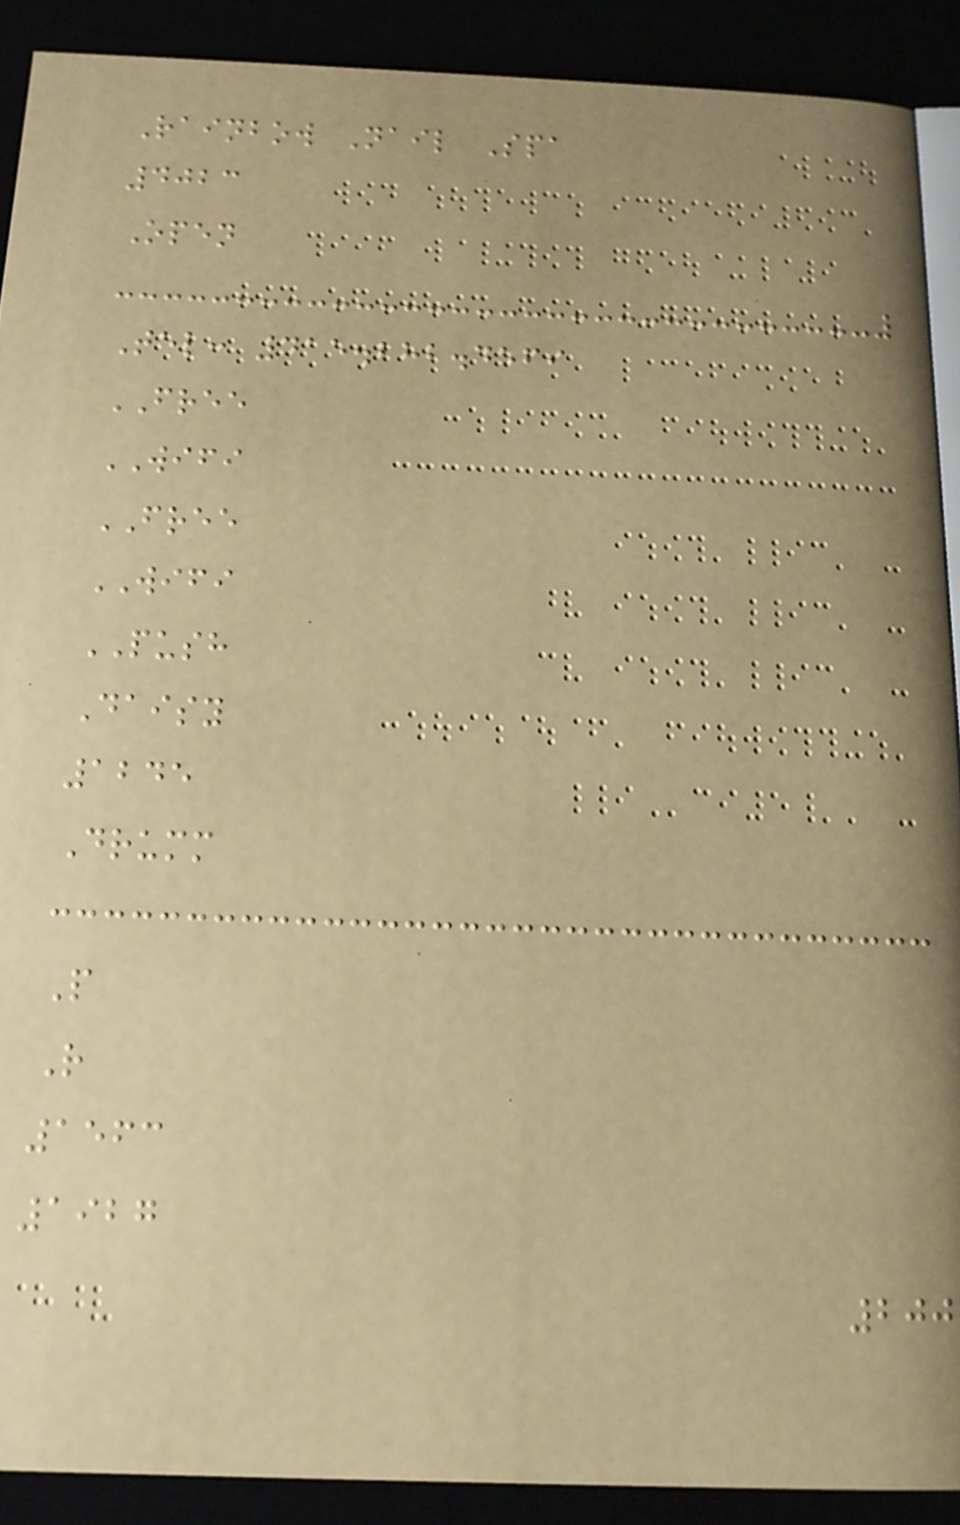Rainbow Nail Spa
4023
Open
Tel: 415.282.4569
FREE
WIFI
FREE
WIFI
PUSH
Daisy
1245
Drumm
P
R
1563
1927
200
